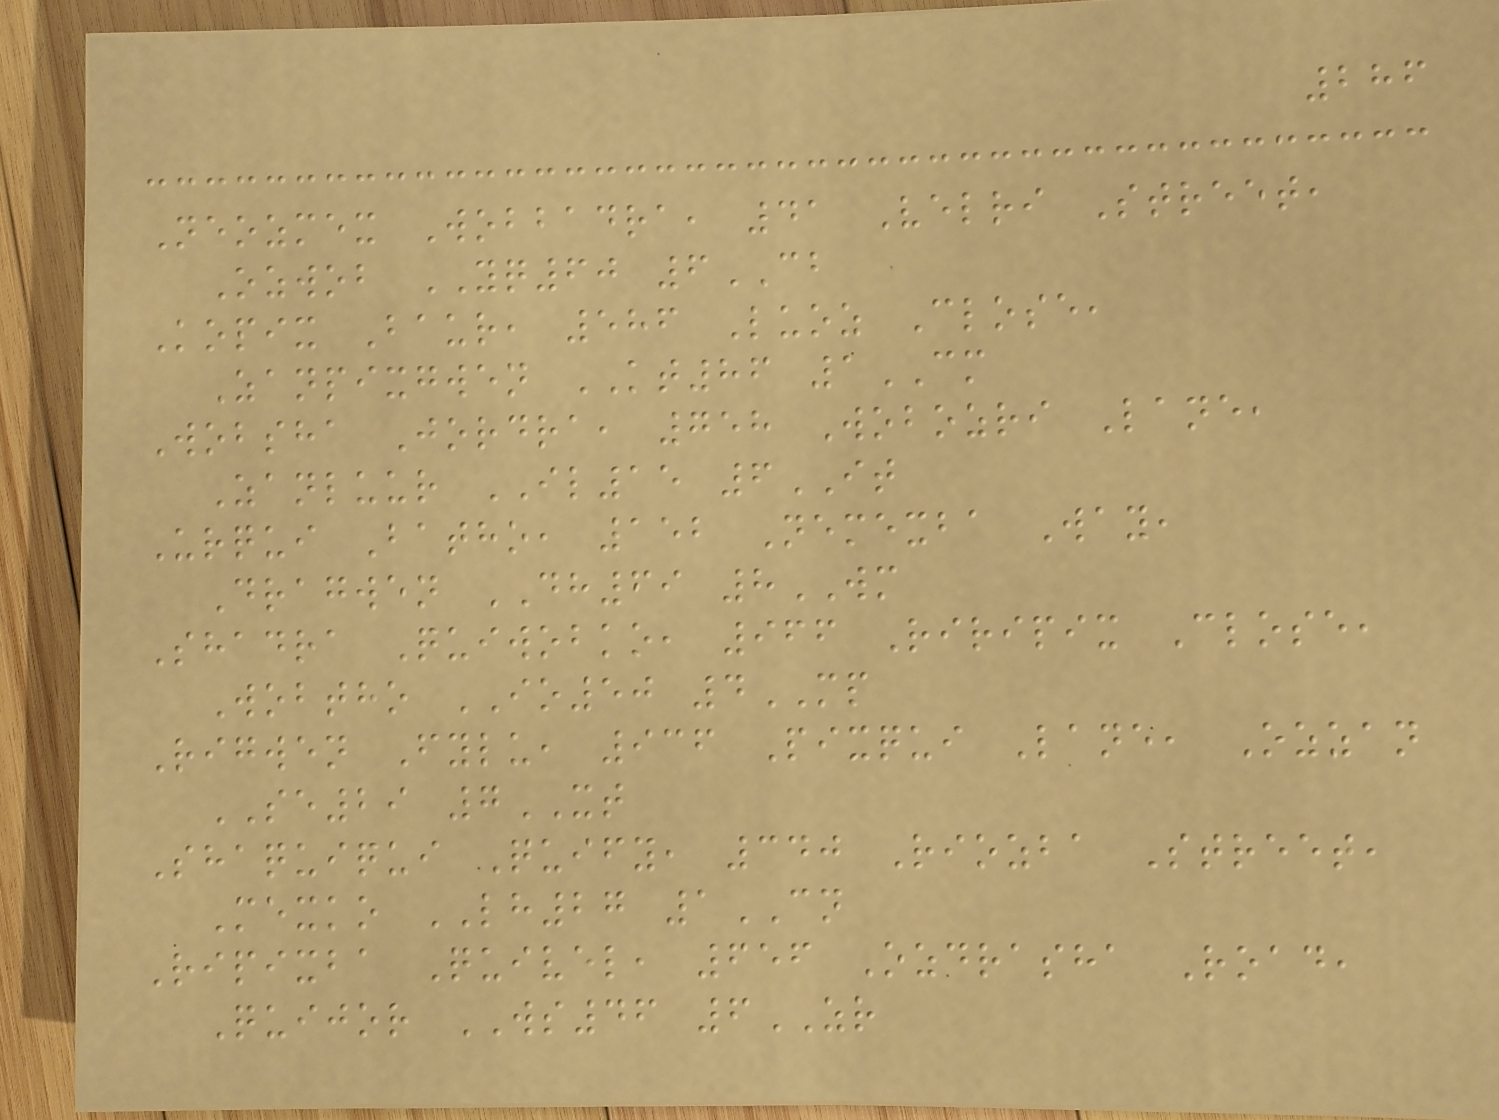286
Neozmex Wobbadra, 41 Velri Street,
Ozwob YQ60 6CB
Kopix Baur, 586 Luoz Close,
Zanpixgwen KT86 1CM
Wobsha Jordra, 758 Wobozri Lane,
Zanluur IL15 6IT
Urqui Batho, 152 Nemexba Way,
Dragwen DH69 8WM
Shadra Quiwobko, 966 Riripix Close,
Wobtho IO50 4MP
Rigwen Fylu, 936 Pixqui Lane, Ozzan
SE29 7XT
Shaquiqui Quify, 340 Riozba Street,
Mexko LH27 1CN
Ripixba Quivel, 656 Ozdrasha Road,
Quijor WS46 6ZR
